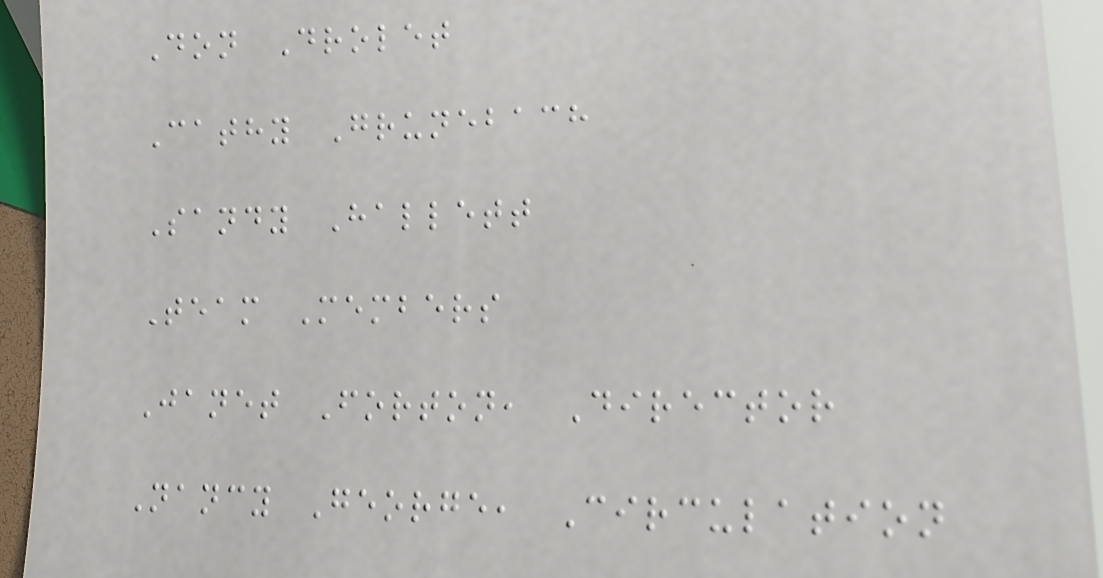Don Drolet
Cathy Grunebach
Sandy Hallett
Team Members
Janet Forton, Director
Nancy George, Circulation
